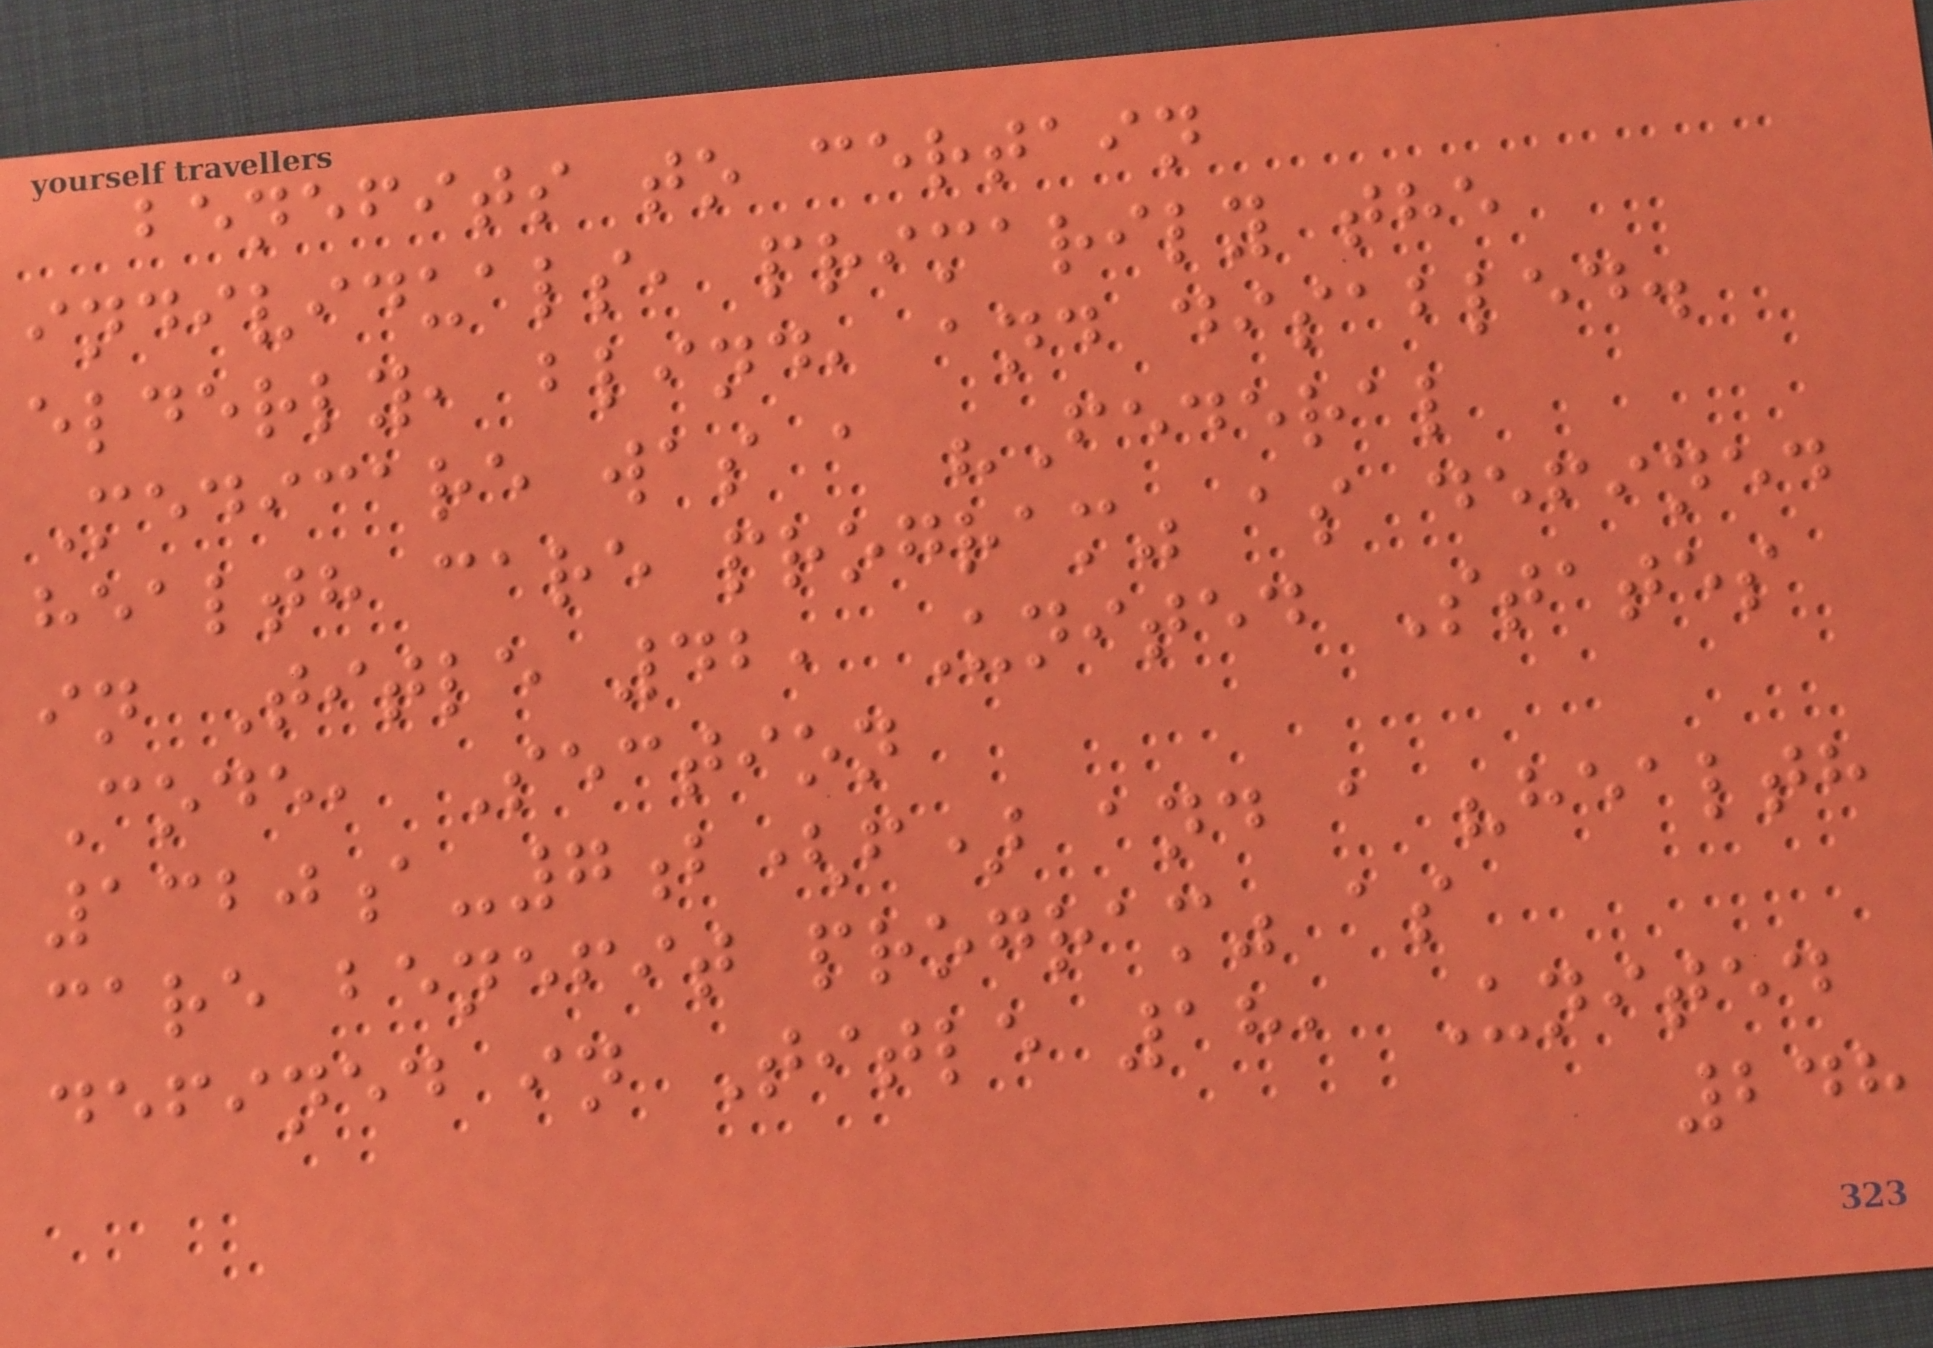benefits to certain
individuals, primarily the
elderly, blind, and disabled.
Medicare was a "Federal
health care program" as defined
in Title 42, United States
Code, Section
1320a-7b(f) and a "health
care benefit program" as
defined in Title 18, United
248
